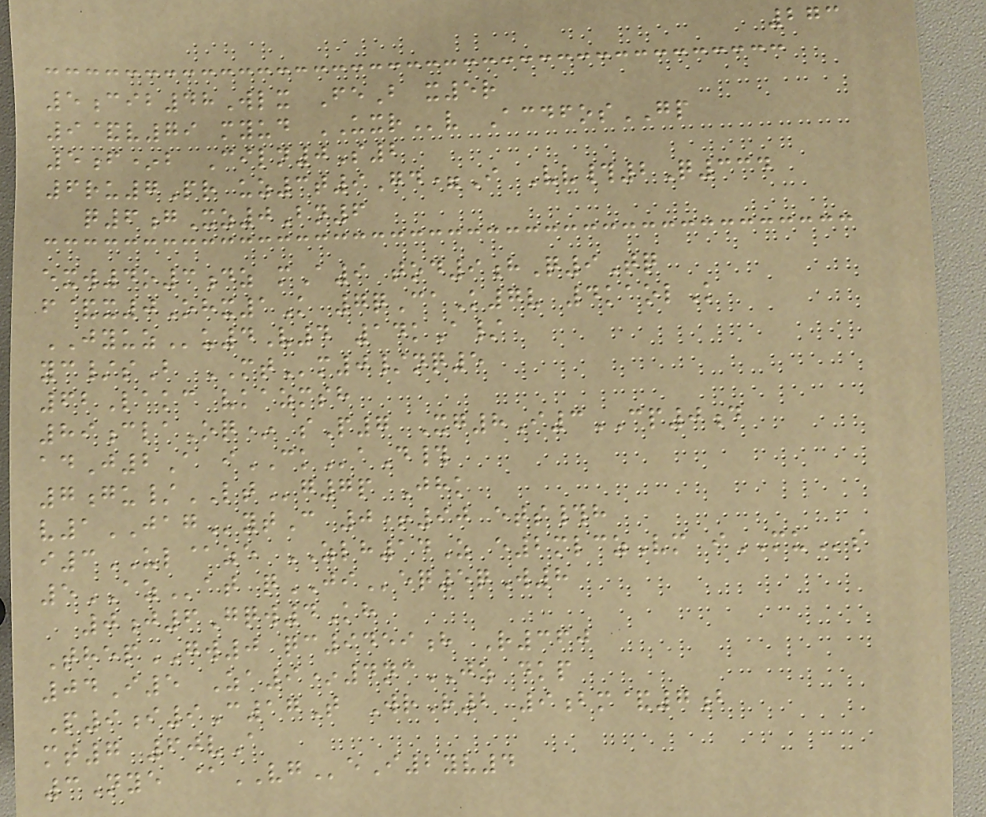273
5cib48Wlx FeB x5r
9&v79 myud UXRv AcdfosGP
5f*b Ciln0S2
6ru7Pr uz3t9Gd=I Vv#2Q334
q6gXz0Bn6
exw4o3dz mA9 tod9hQ9Tq
f&x0Ohx1K 7qCaK7v 4kaolK
JYUZu4V4 14kA/
yc/sB MTm0/nq5
62Lakc vkazmsh
89claOq* sP7 Xg8I3CP0d
adJ2A iCKaD#
7gu/LTg7p Jhk
v1JAGytC 0+90 ets#h
i3UL@ze ZLH14Z e2mlczVm iMUs
5AZat qJIeq5qW8
0j6Gqw4Kh
ThepGW0 qc9459h R360
04I5 Za9*4ncJZ dkp
P9i9C17T WrR2 9bm&7b
mt7 60vA
3Nye @VGeI2yv4
